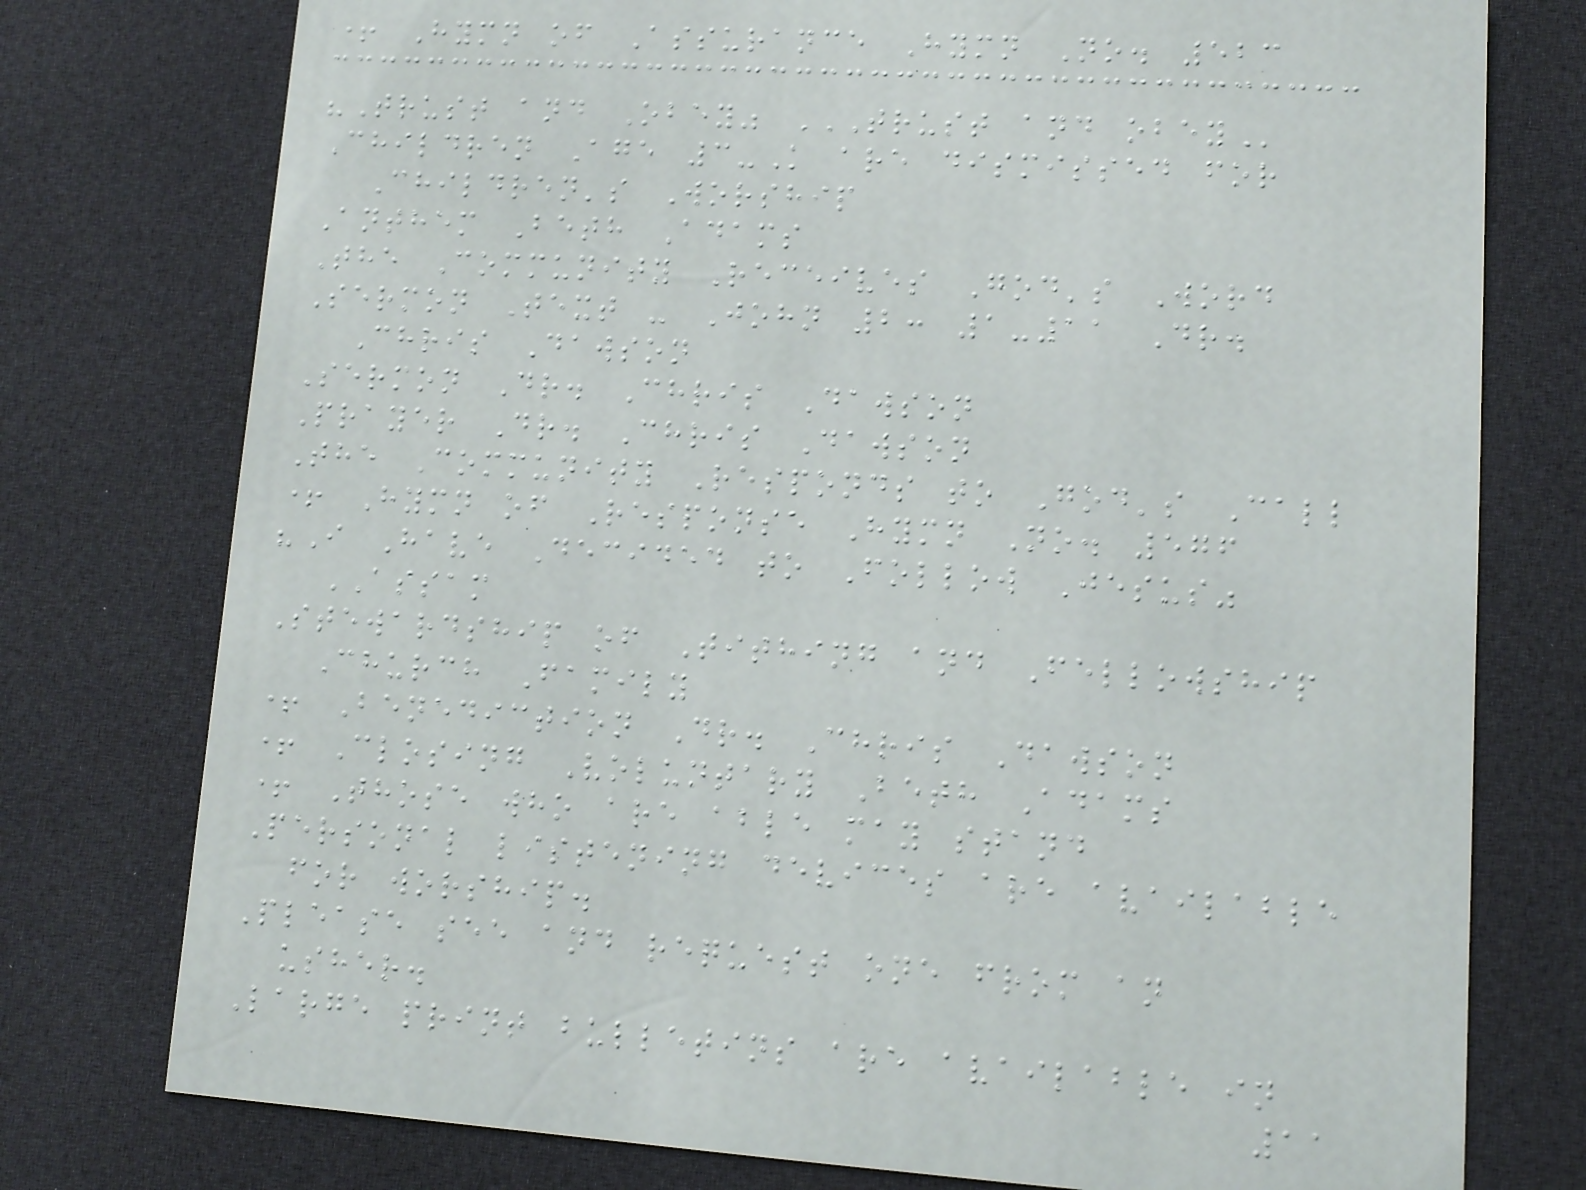+ Hymn of Assurance Hymn No. 523
"Trust and Obey" TRUST AND OBEY
Children Age 3-K are dismissed for
Children's Worship
Anthem Beth Adams
The Community Receives God's Word
Sermon Text - John 2: 1-11 Dr.
Chris Dawson
Sermon Dr. Chris Dawson
Prayer Dr. Chris Dawson
The Community Responds to God's Call
+ Hymn of Response Hymn No. 576
"I Have Decided to Follow Jesus"
ASSAM
Stewardship of Tithing and Fellowship
Church Family
+ Benediction Dr. Chris Dawson
+ Closing Voluntary Beth Adams
+ Those who are able may stand
Personal listening devices are available
for worship.
Please see and request one from an
usher.
Large print bulletins are available in
11
